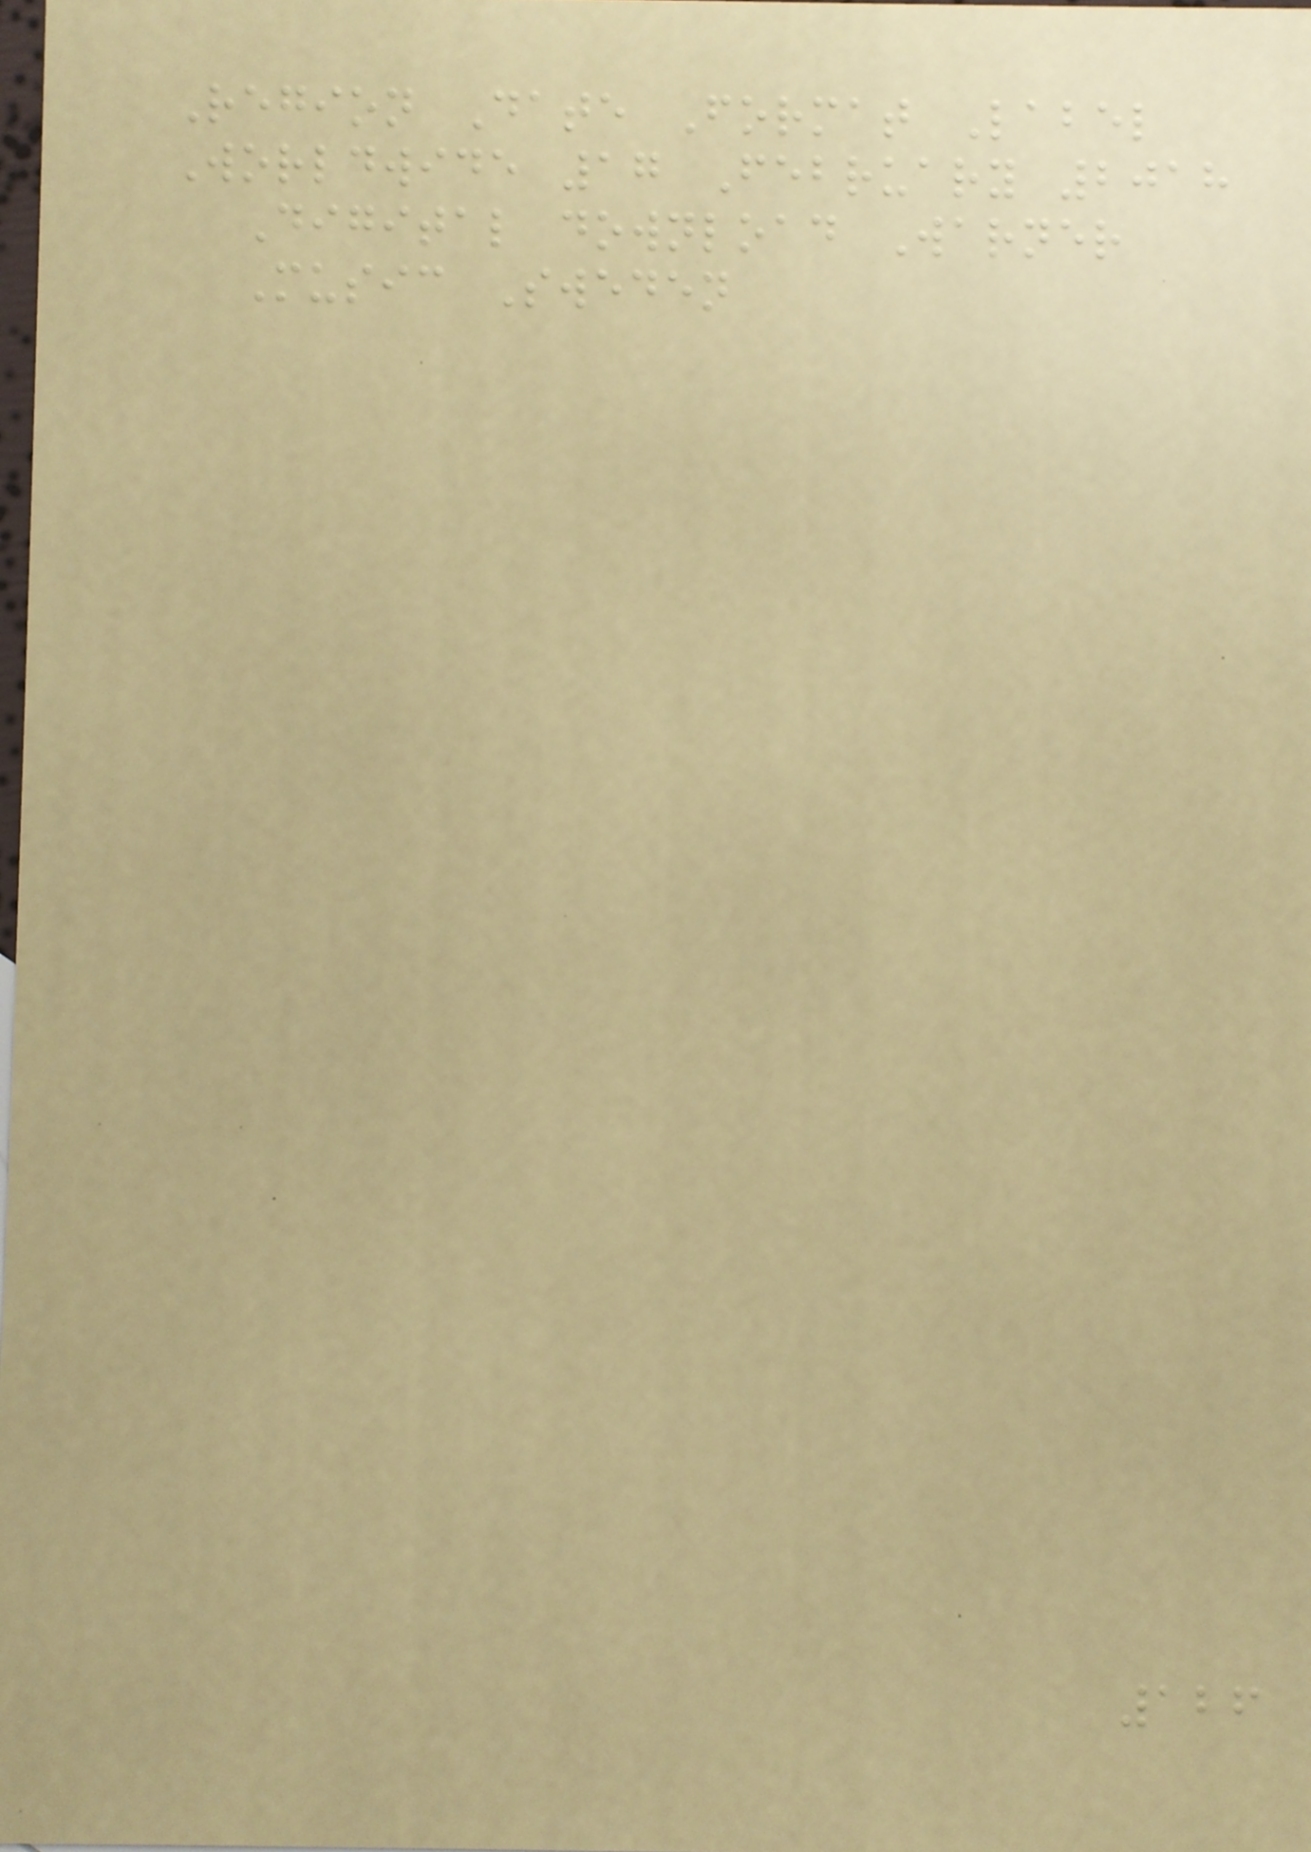Region Date Format Label
Worldwide 17 February 2018
Digital download Warner
Music Sweden
126
